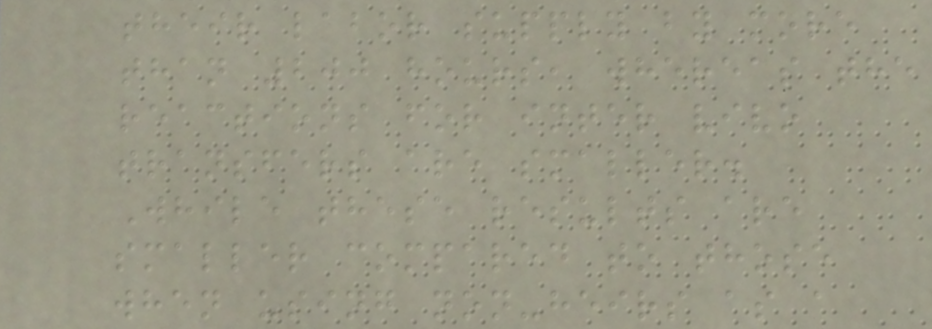their labor supply by more
than 200 hours, whereas the
reactions for inter vivo
transfers are smaller.
While these results are
smaller compared to those
when using non-heirs as a
